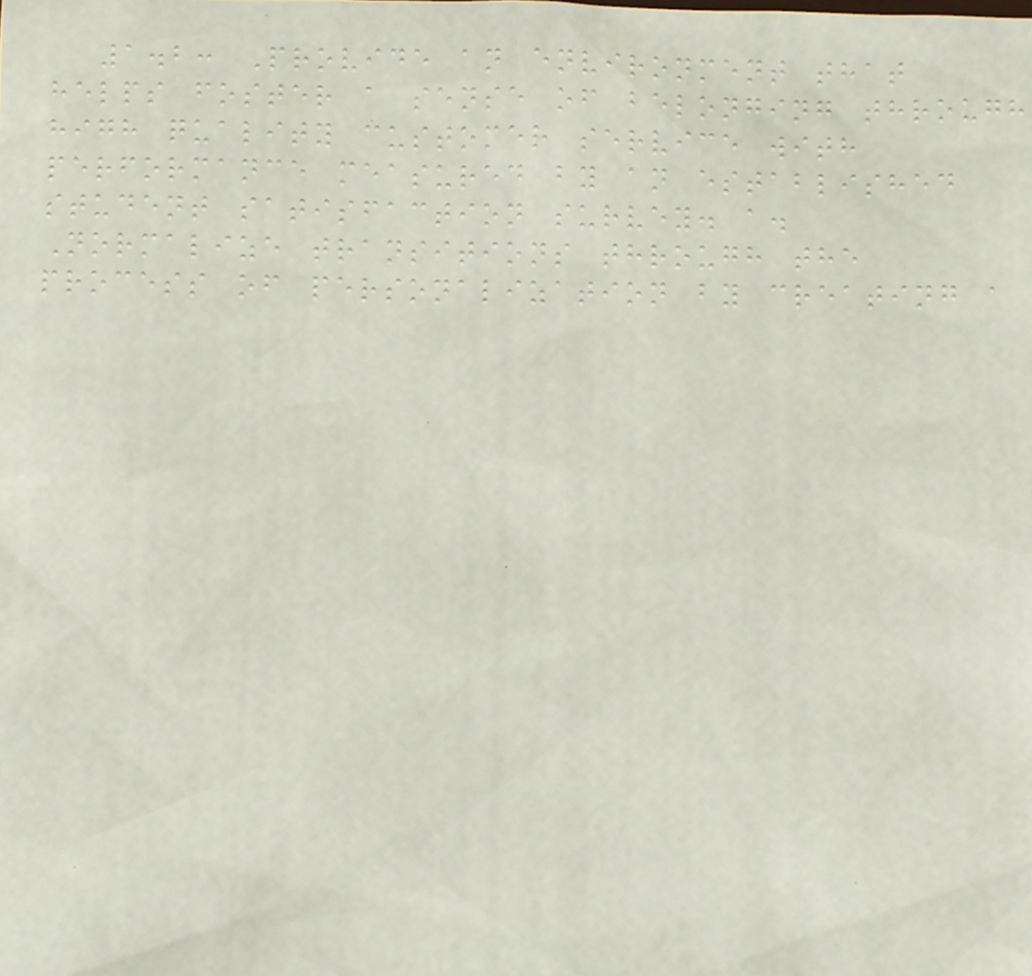1.2: Provide an environment that
helps foster a sense of belonging through
high quality customer service with
performance measured by an established
student satisfaction survey. a.
Normalize transitions through the
process of personalization by creating a
